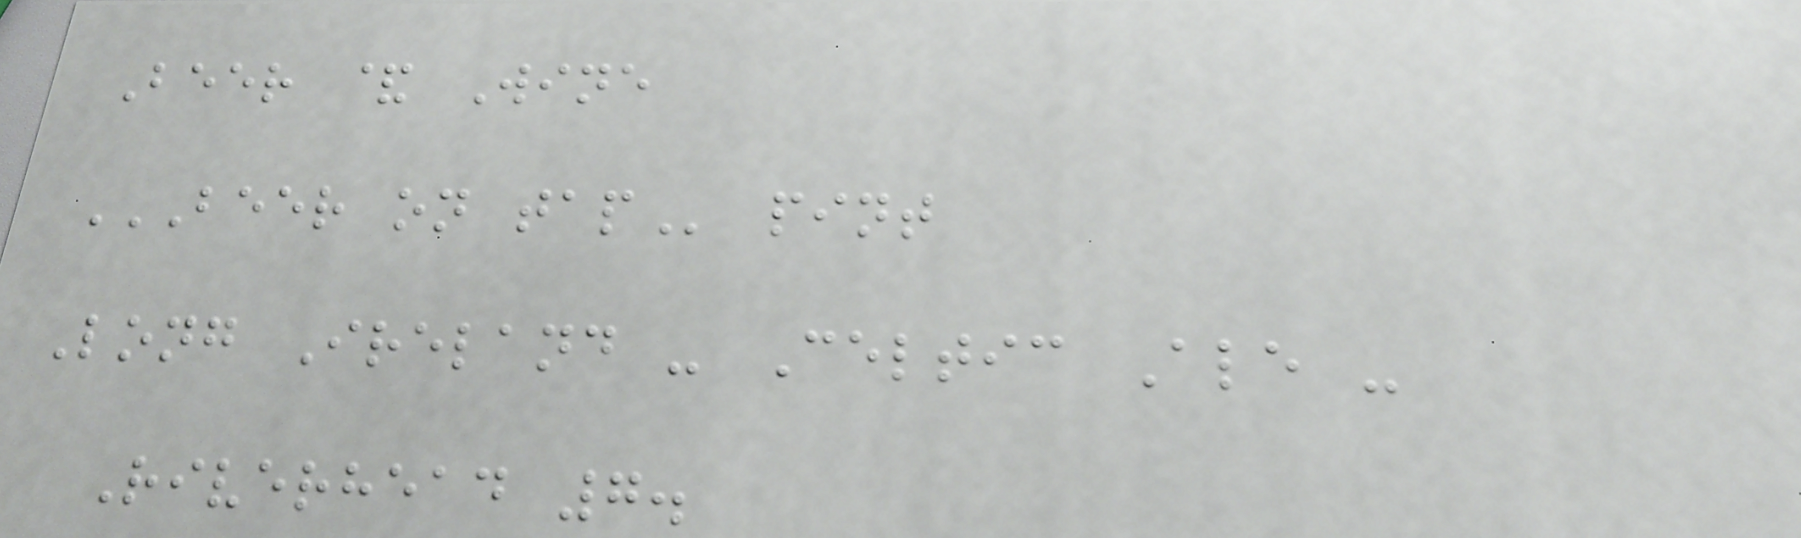Beer & Wine
BEER ON TAP pint
Long Ireland - Celtic Ale -
Riverhead 7.
